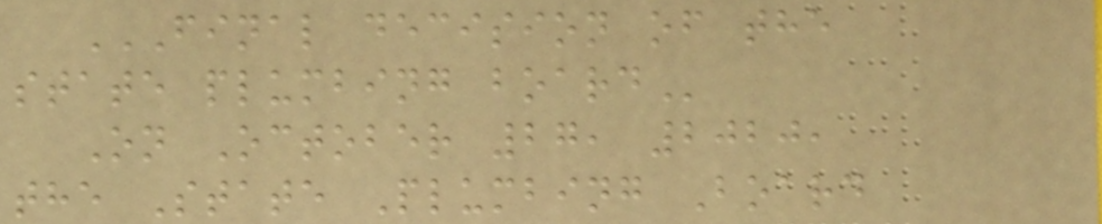FINAL DECISION OF THE
STATE PLUMBING BOARD
On October 27, 2020,
the State Plumbing Board
